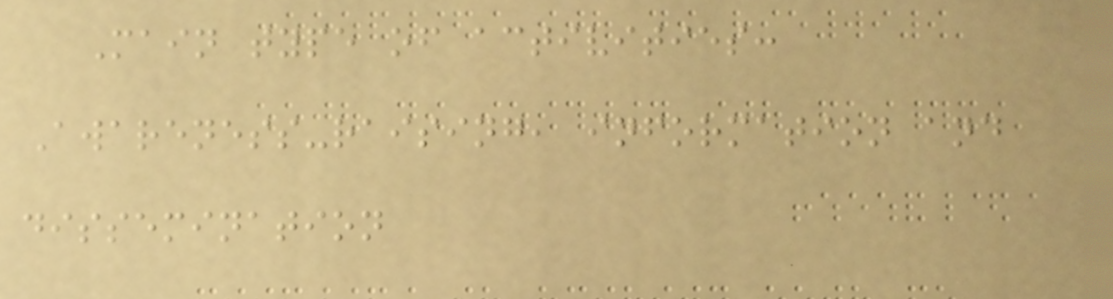Main type of activities:
Awareness-raising, information and
dissemination
